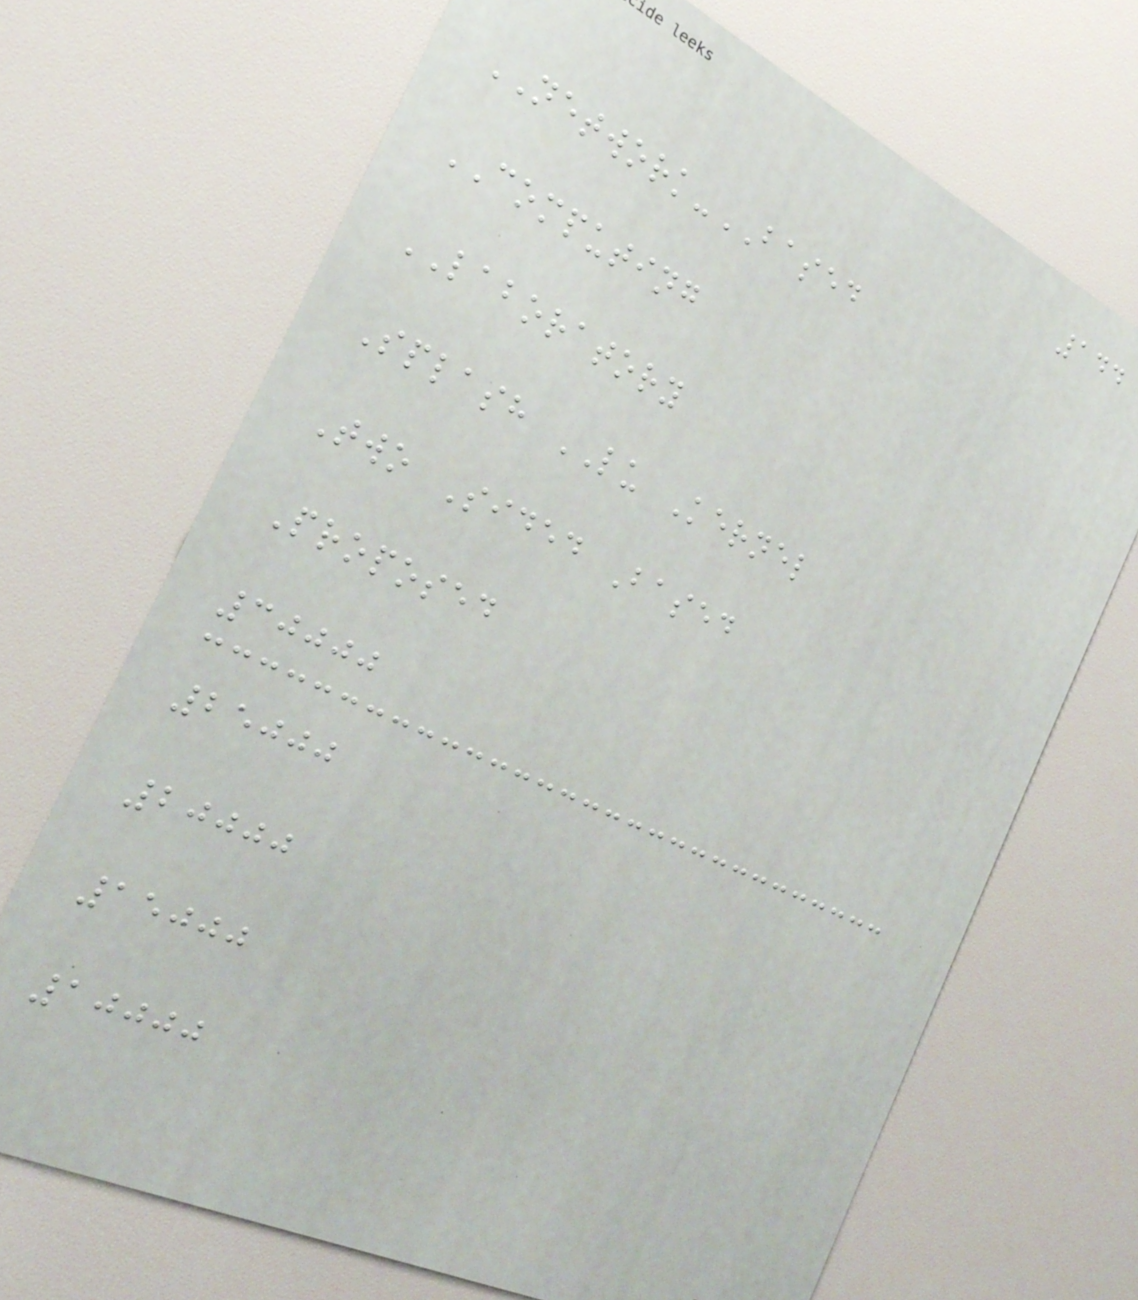144
NETWORK-BASED
COMPUTING
LABORATORY
Splash LU Kernel
Two Sided Based
Proposed
30000
25000
20000
15000
10000
